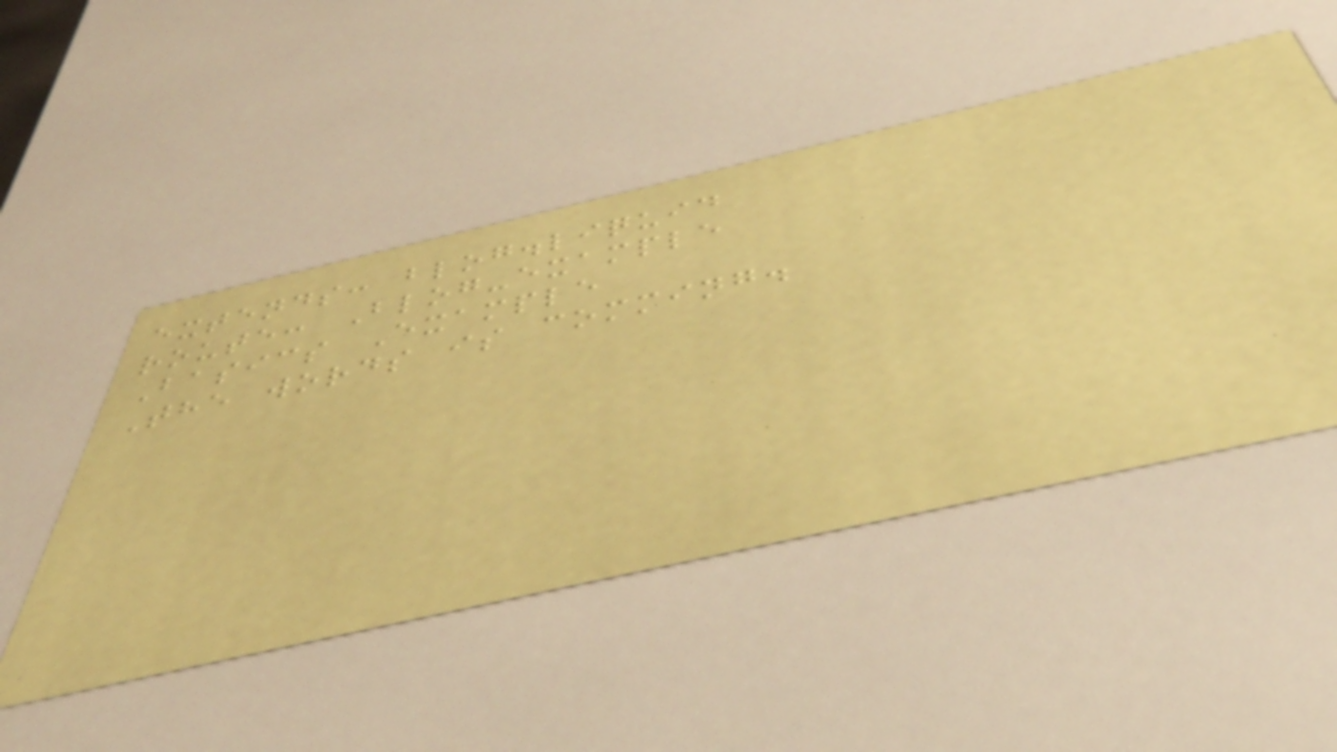extends: blog.liquid
route: Blog-example
Basics Example
The words is comming.
